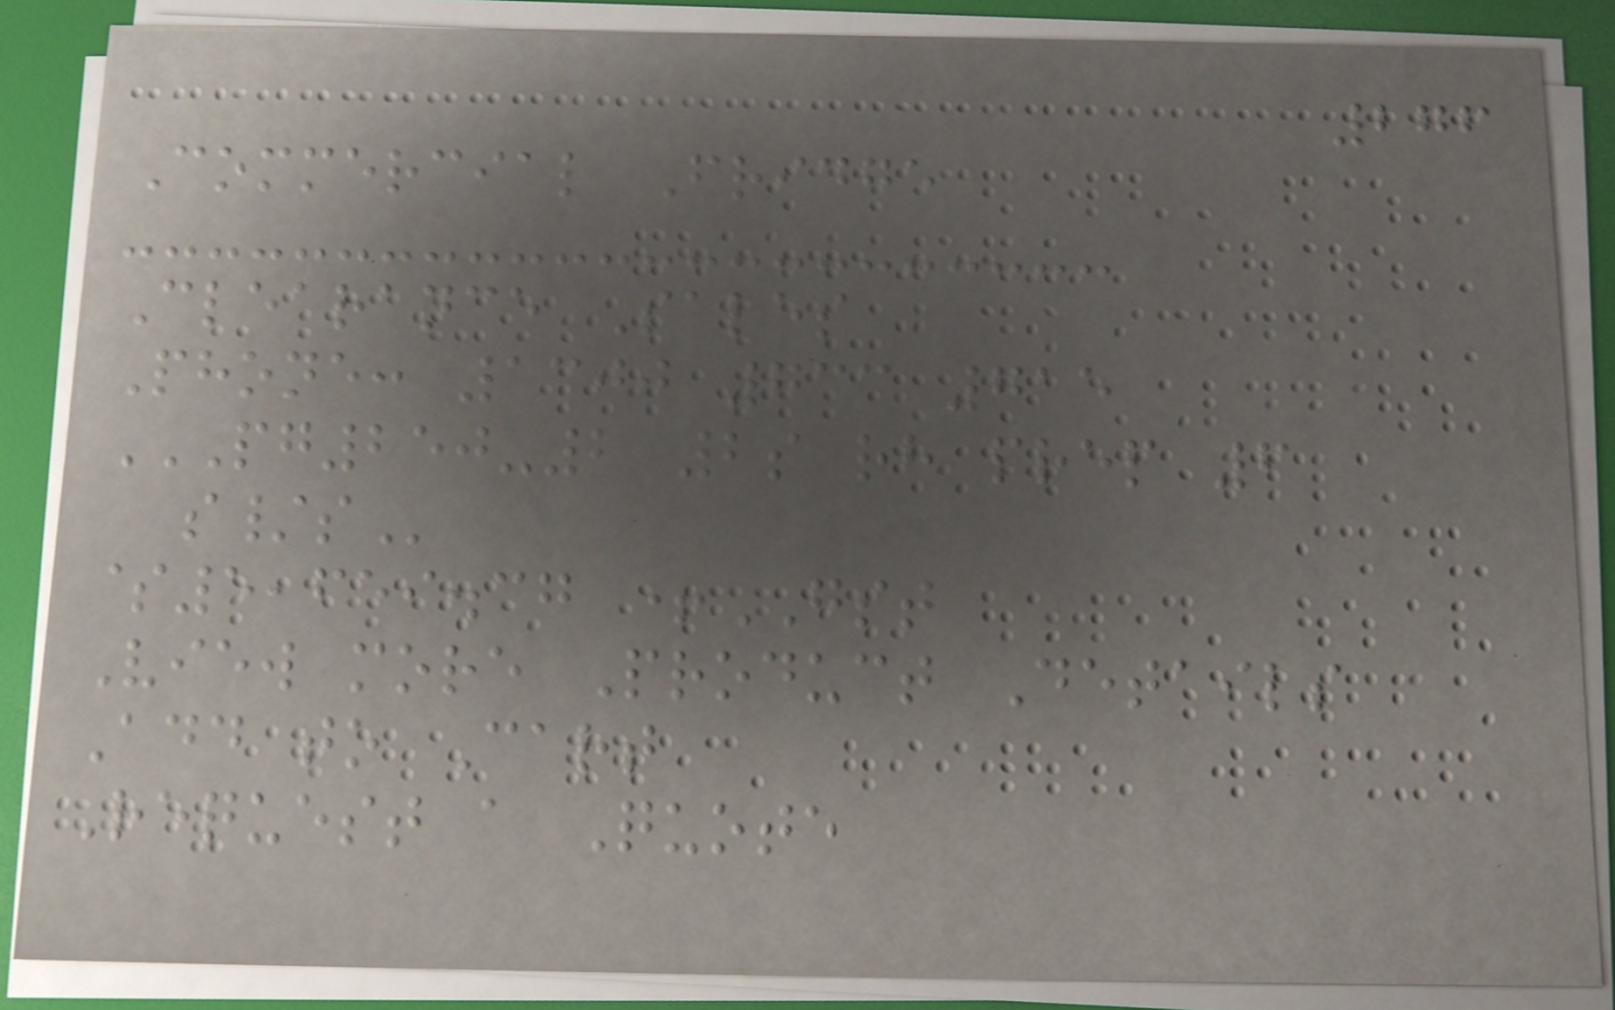276
Commercial Fridge
Clearance Sales
Phone: 1300 733 715
PG250-2 2S RH PREP 6
S/S
$5,659.37 +GST
View more Product Details
Add to Cart
Request a Quote
